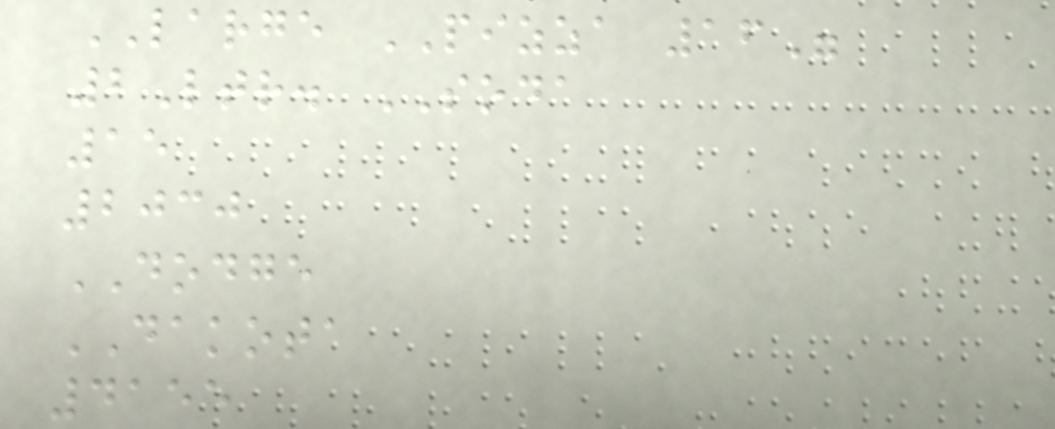LARGE PIZZA 16"
2Ltr. SODA
15
2030
DODGE
DAKOTA
4155
